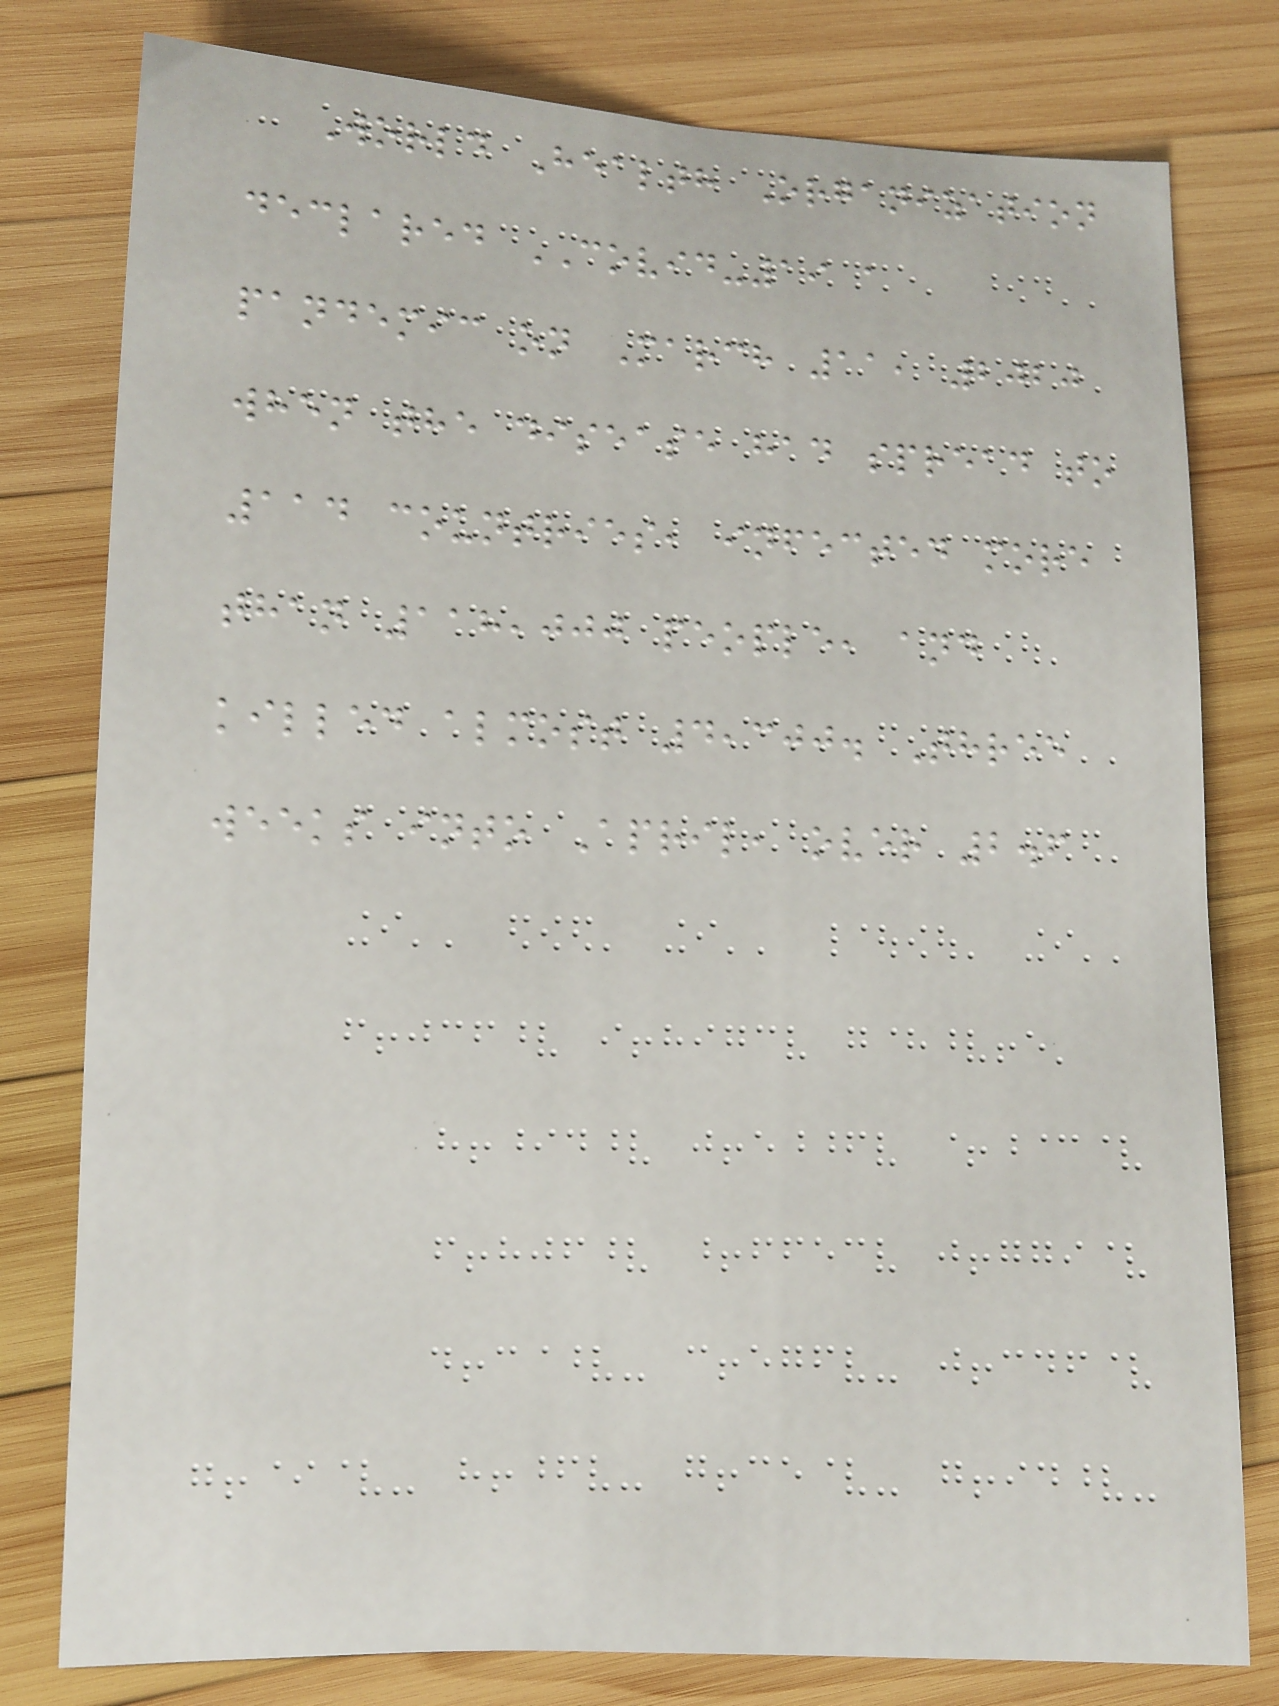World Health Organization
declared COVID-19 a
pandemic on March 11, 2020
when the disease had spread to
114 countries, infected more
than 118,000 people, and
killed almost 4,300. Three
weeks into April, over 2.6
